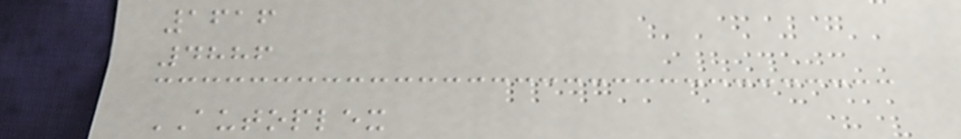1616
4886
AUTOPLEX
